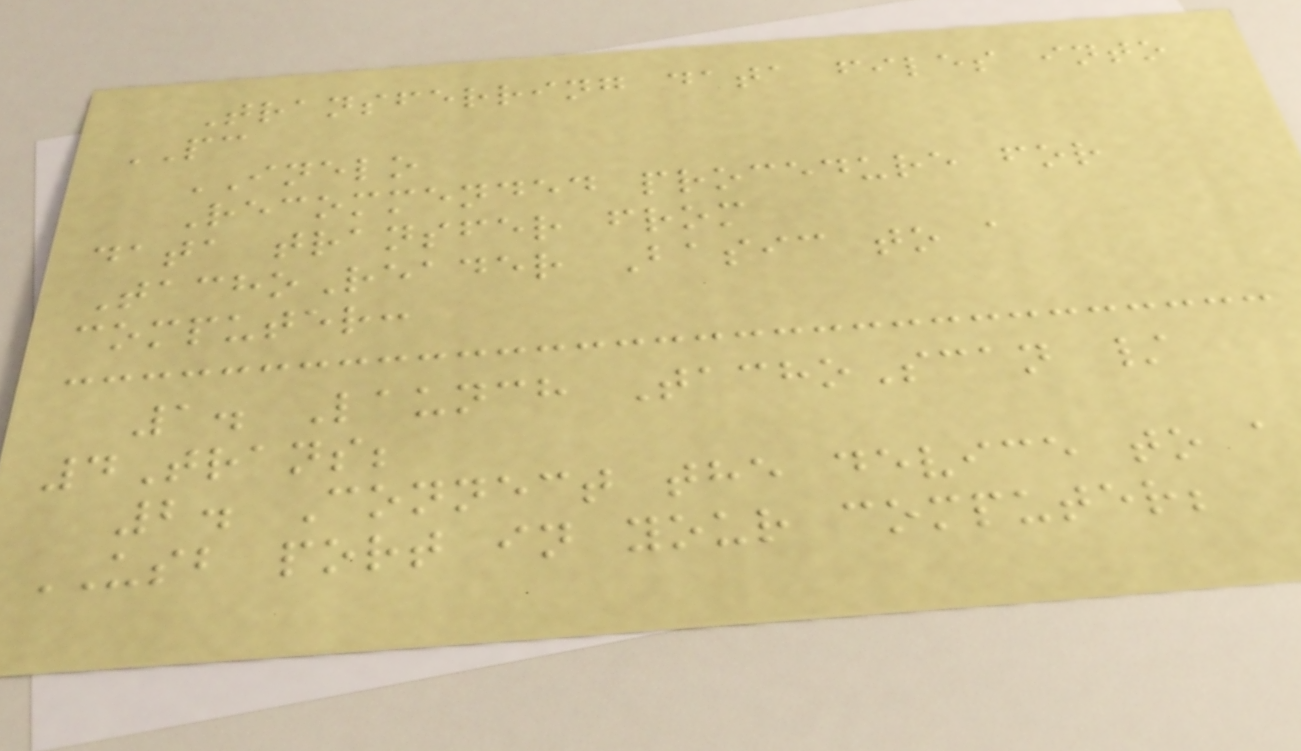Transferring data files into
PC
INELO
Recommended procedure for
data transfer from
TachoReader Basic to a
computer:
1. Launch TachoScan /
4Trans;
2. Connect the device to a
USB port in your computer;
